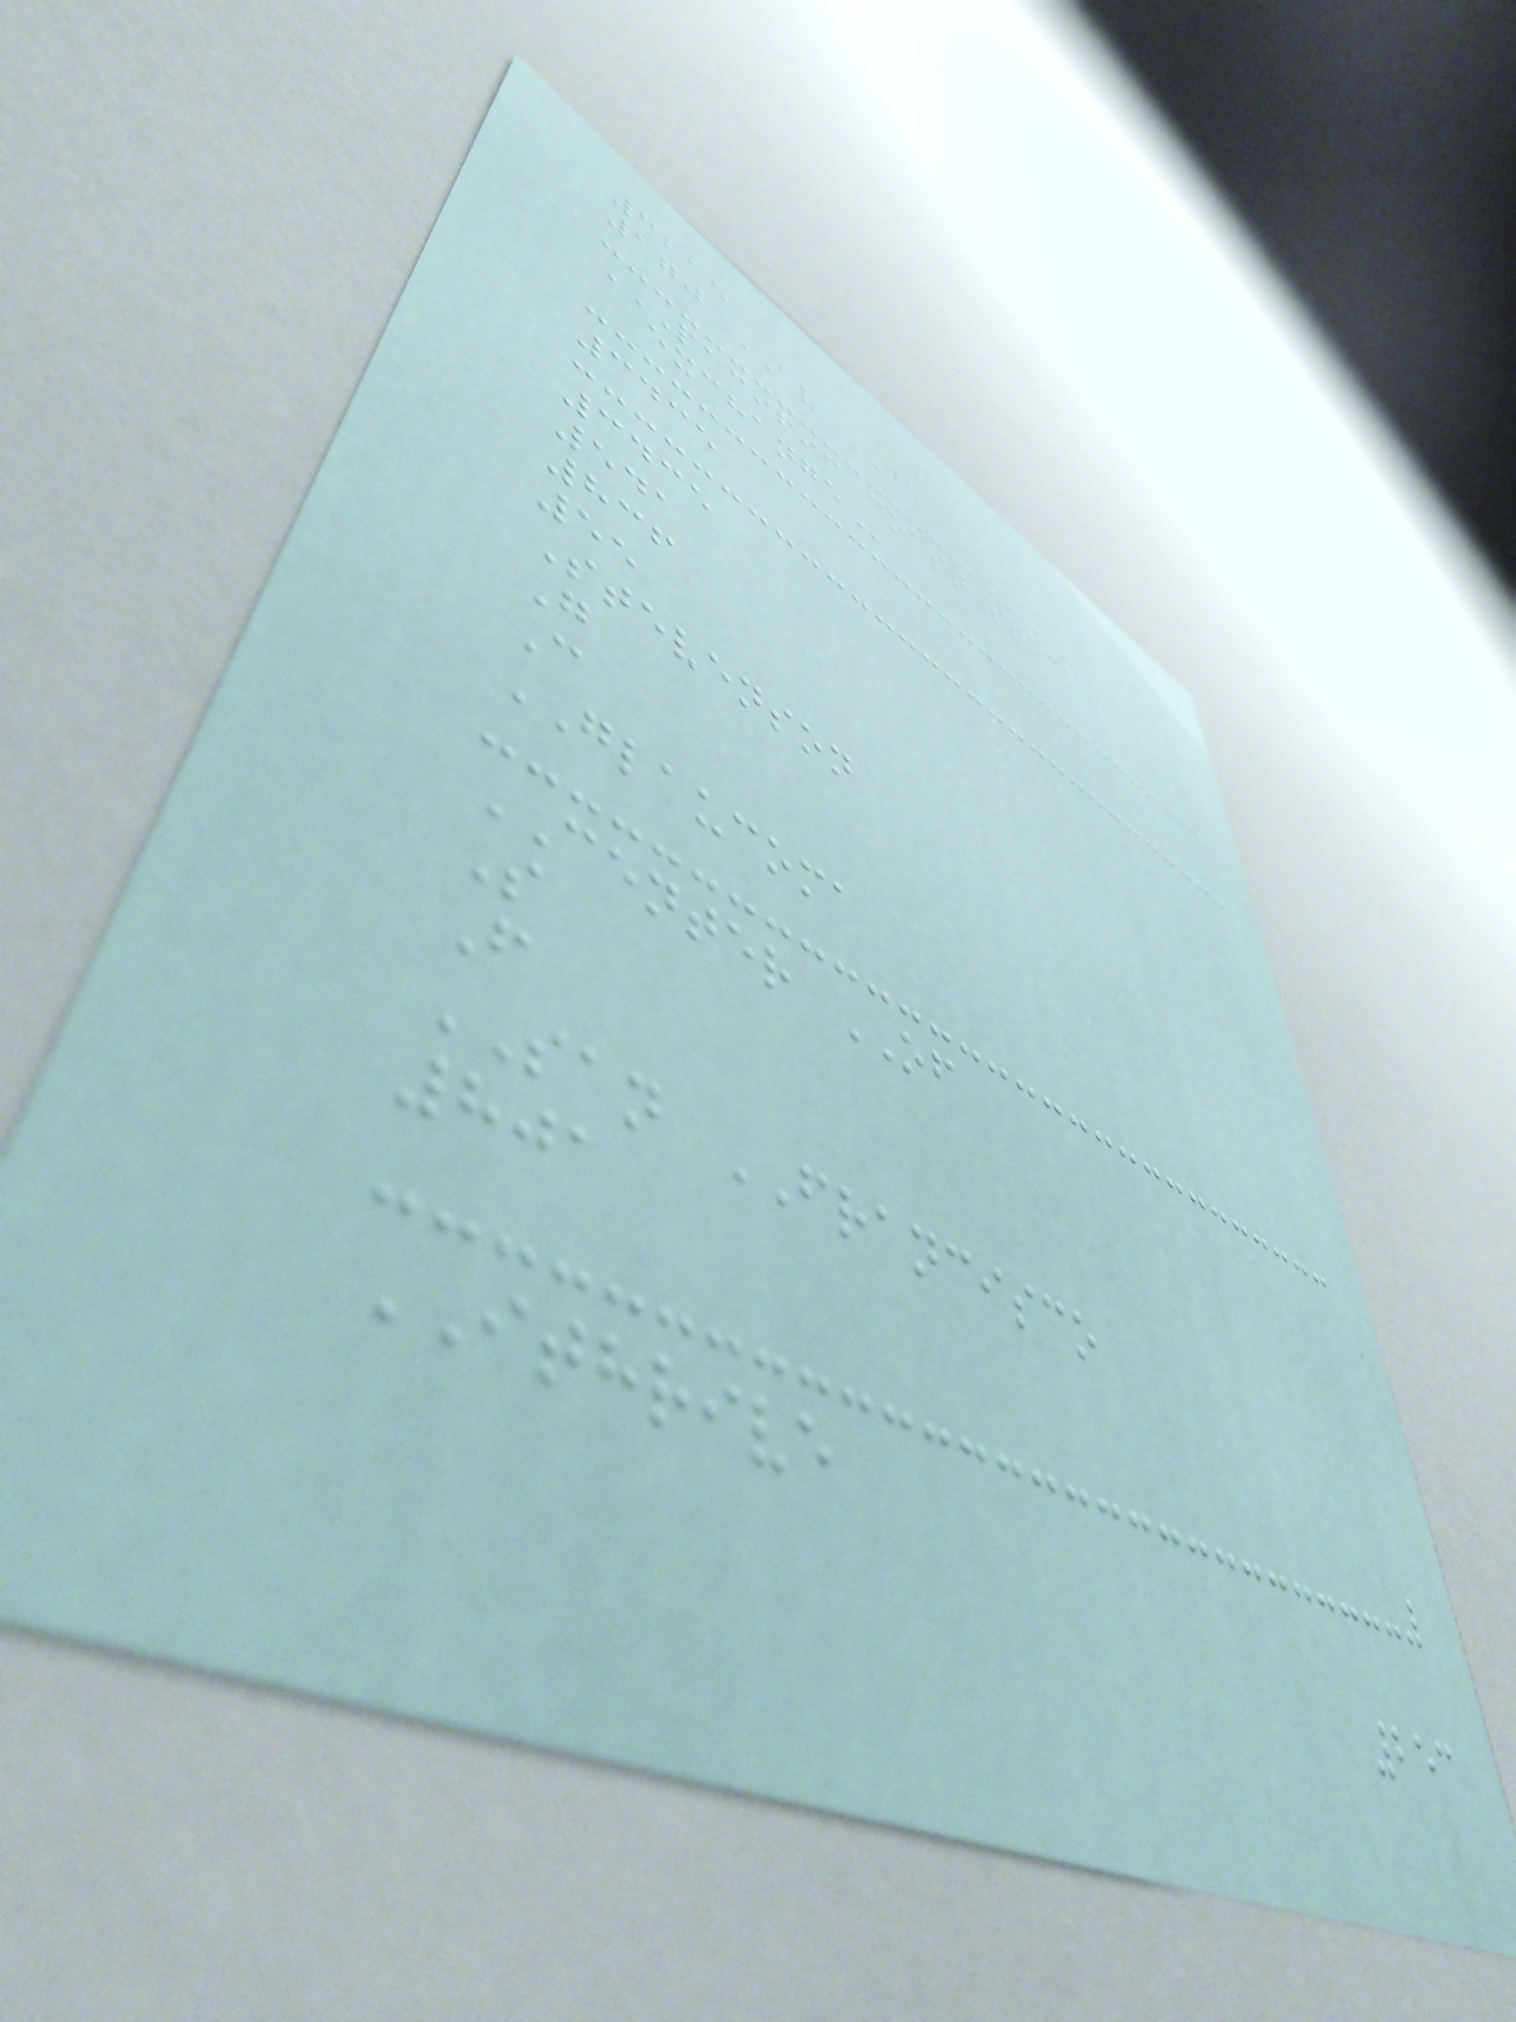3215
170 AV NE
PACIFIC COAST STOCK
EXCHANGE
3435
3435
541
836
55
Stevenson
G
C
GLAUCOMA
CENTER OF
S
F
SAN FRANCISCO
801
ITHRIVE
253
